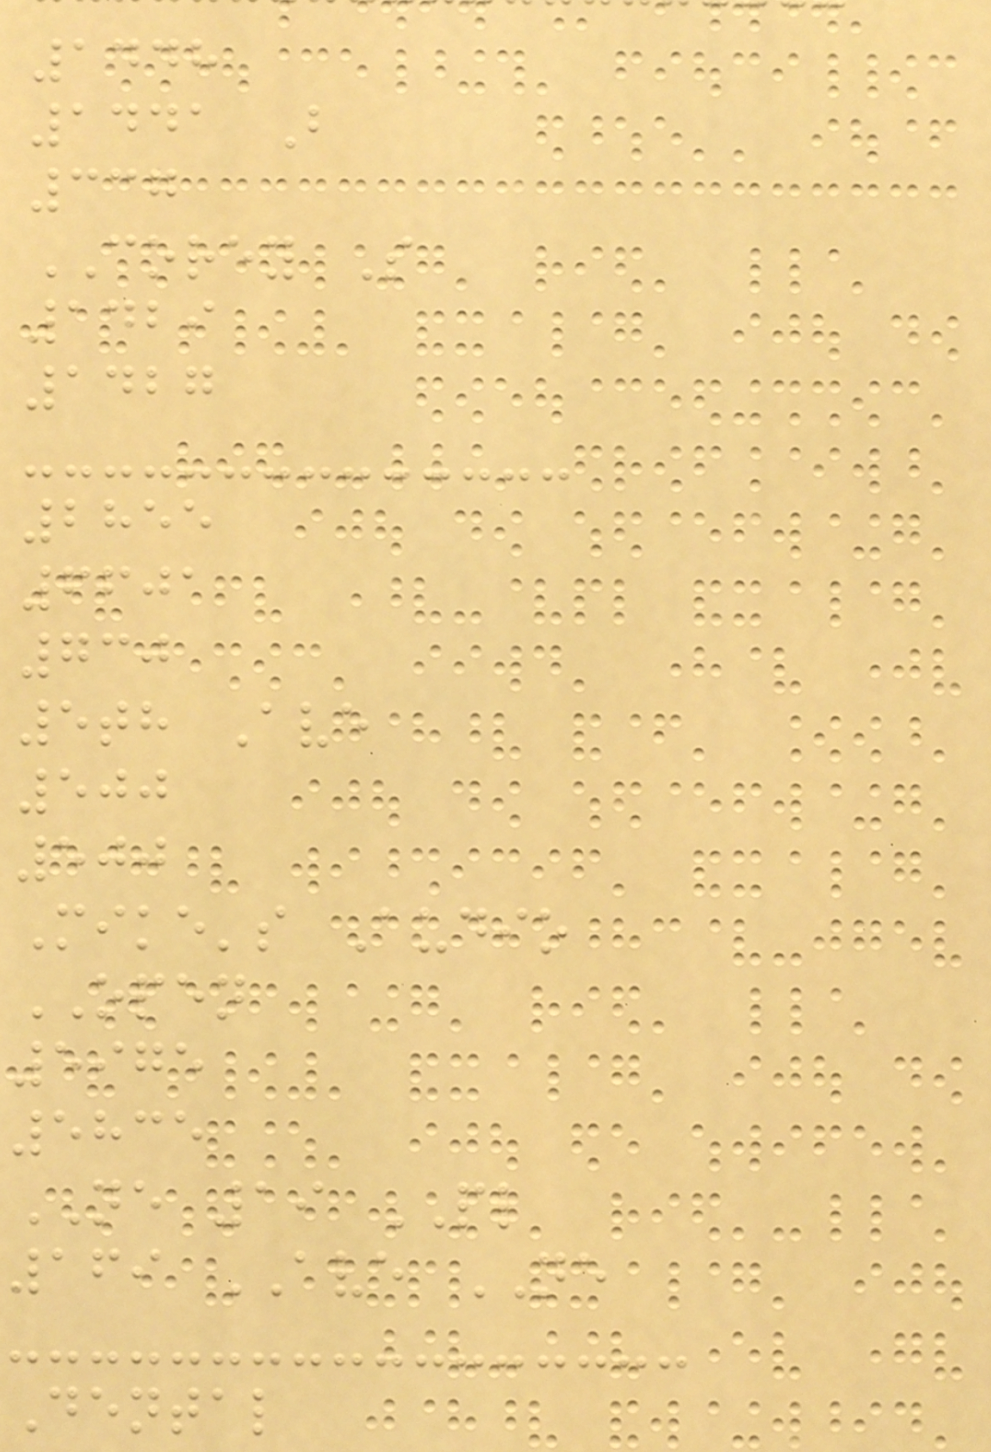1448
1441 B
337
COREY S
1429
1427
2855
6601
730
5th Ave
500
500
Mike's Audio
OPEN
5975
5835
NE 19 PL
169 AVE NE
Dental
